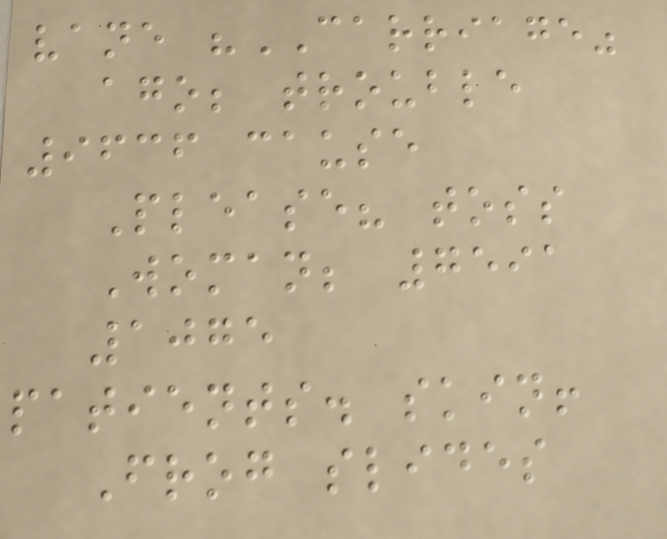vane "CARRIAGE"
ago; trouble
9636 cause
Please? toss
Woman; 7591
1075
patients. skin!
Frog slides
